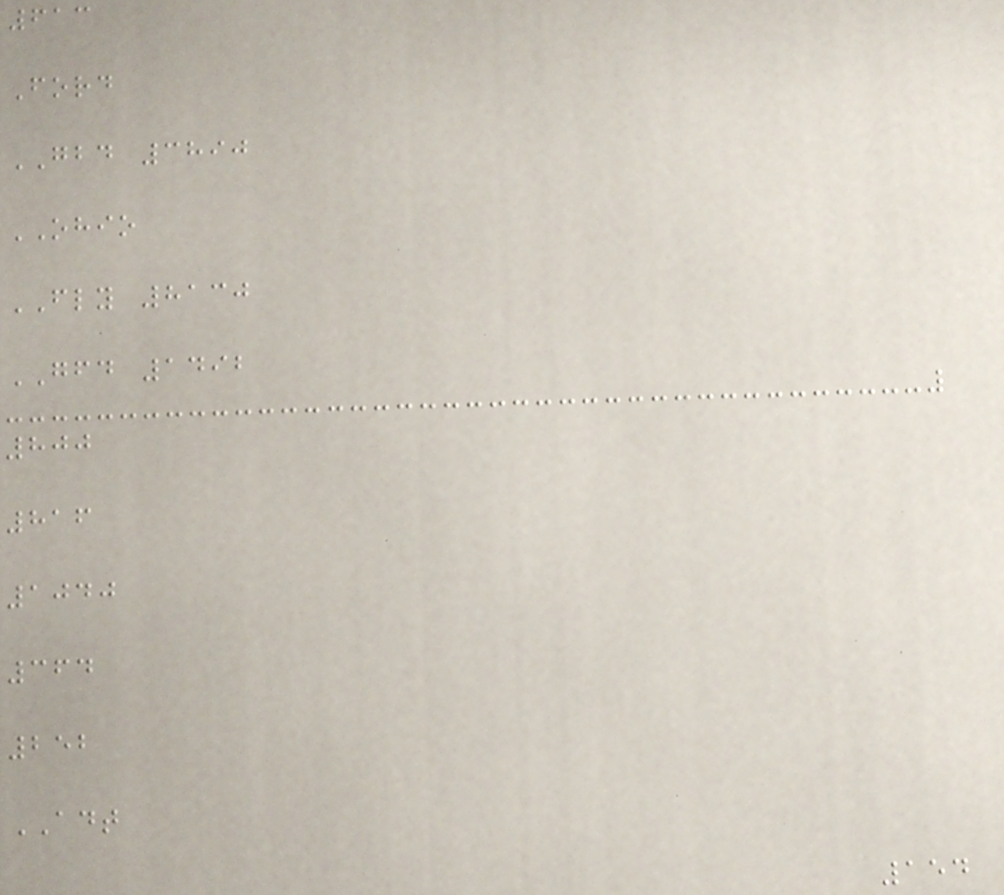613
Ford
GBD 3890
OHIO
FLY 8130
GFD 1492
800
816
1040
364
252
ADT
154
